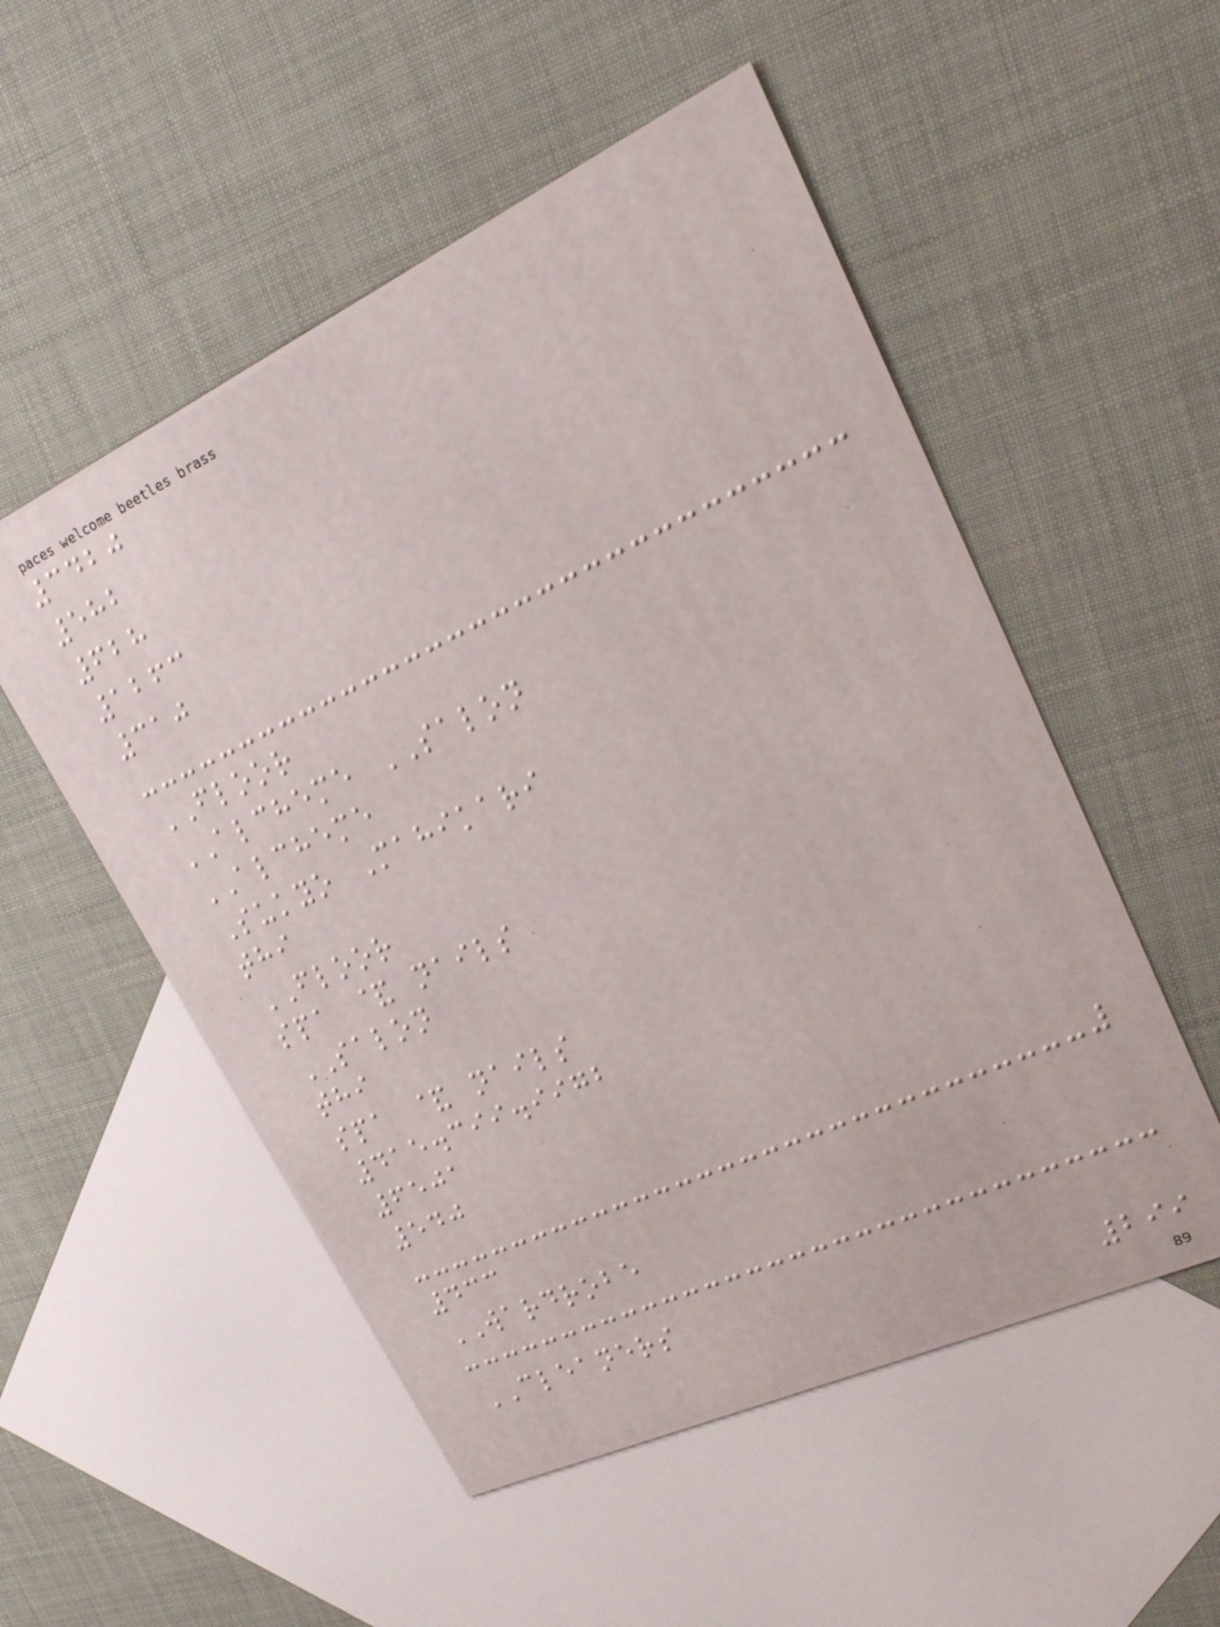3420
582
628
1263
310
FLOOR
ALCHEME SALON
ALCHEME
Sukyo Mahikari
thi
FLOOR
spa & nails
SALON
thi
spa & nails
415.399.9972
6501
540
433
WARDROBE
CLEANERS
299
